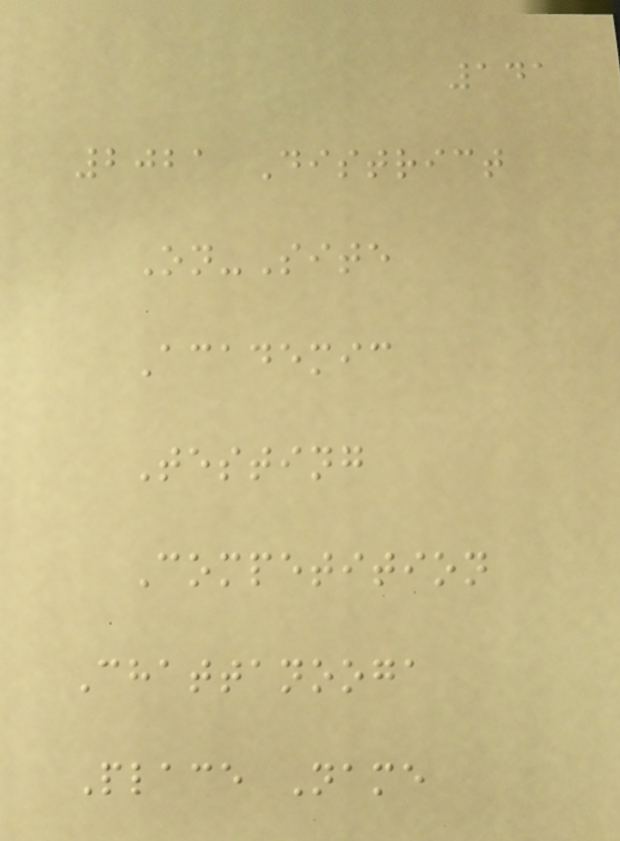141
2021 District
On-Site
Academic
Testing
Competition
Chattanooga
Place Name
